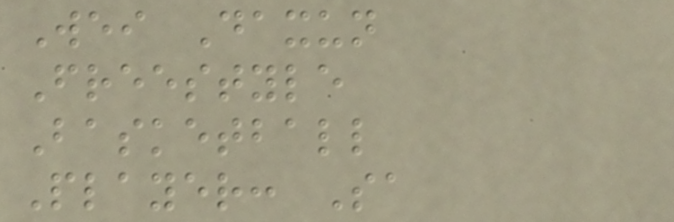Wei Daxun
Freestyle
Basketball
Player: Sa
